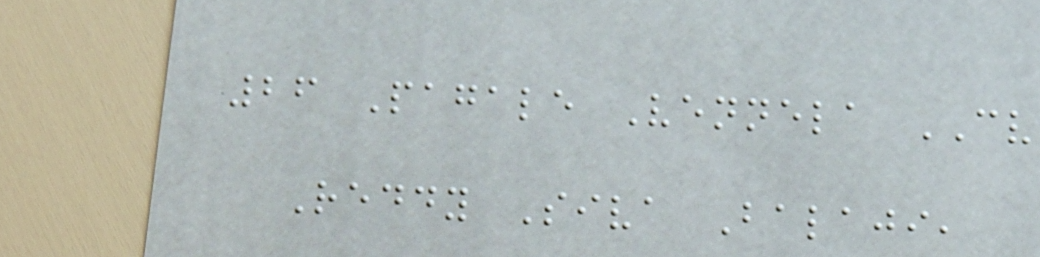26 Pagale Vennela CV
Reddy Siva Balaji,
